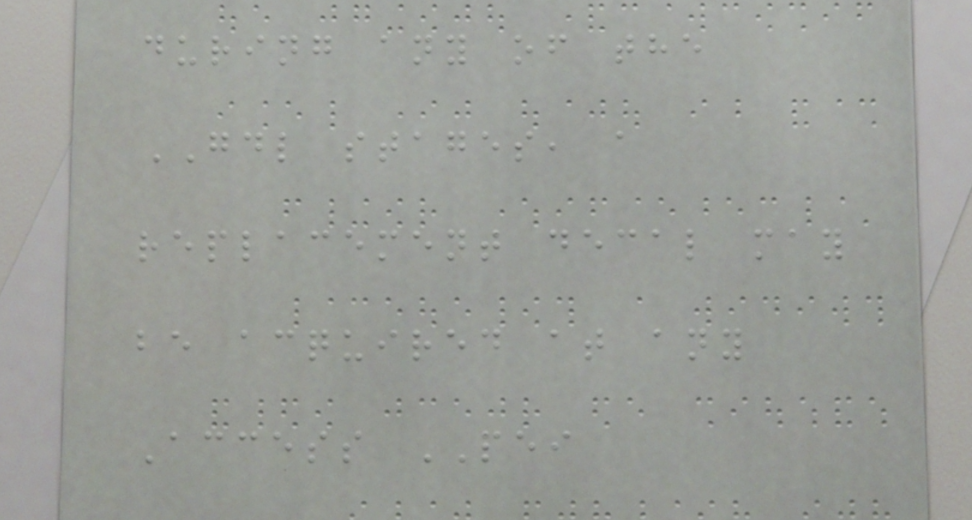during any of the
GDL stages, a
replacement decal may
be acquired at any
Access PEI
